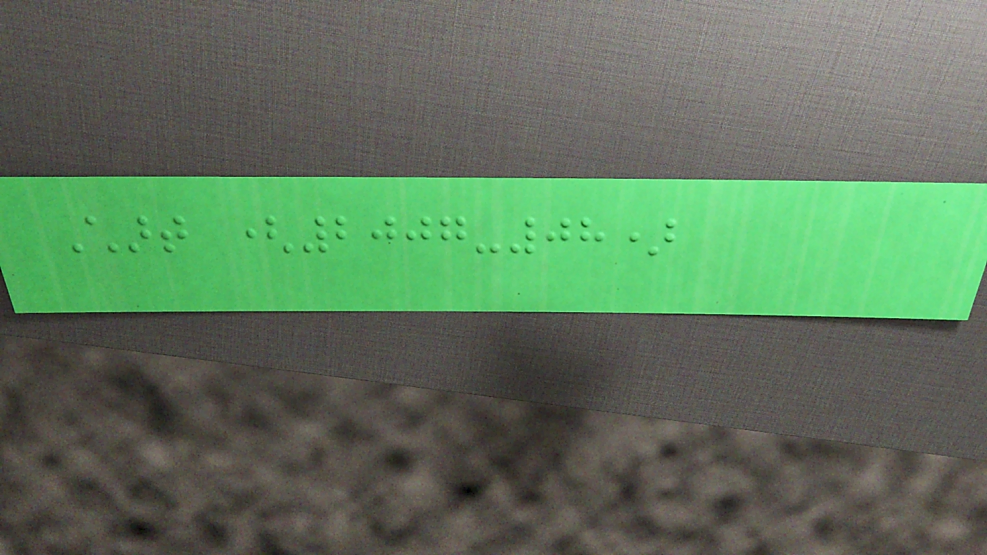Chart (2007-08)
